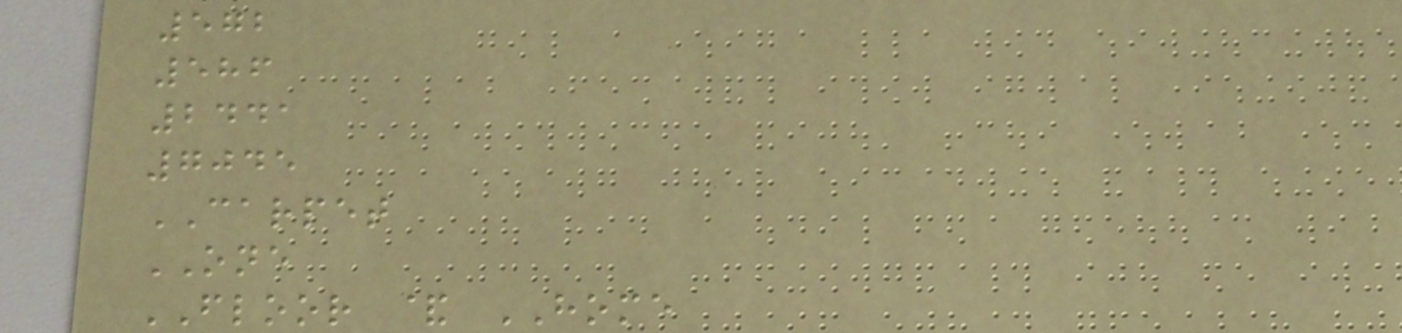572
586
2441
7045
CARPET
ONE
FLOOR & HOME
